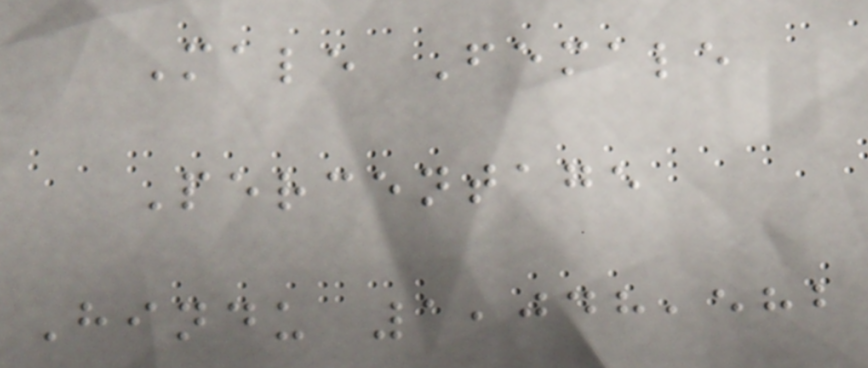Male Female
Percentage
Hindu 1,048,582
